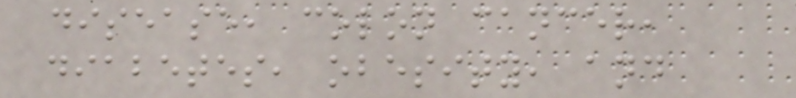disease, colon cancer,
diabetes, obesity, and
